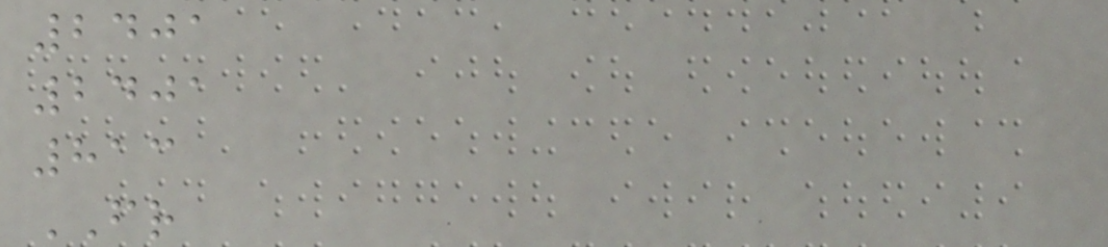2401
2401
813
FR
